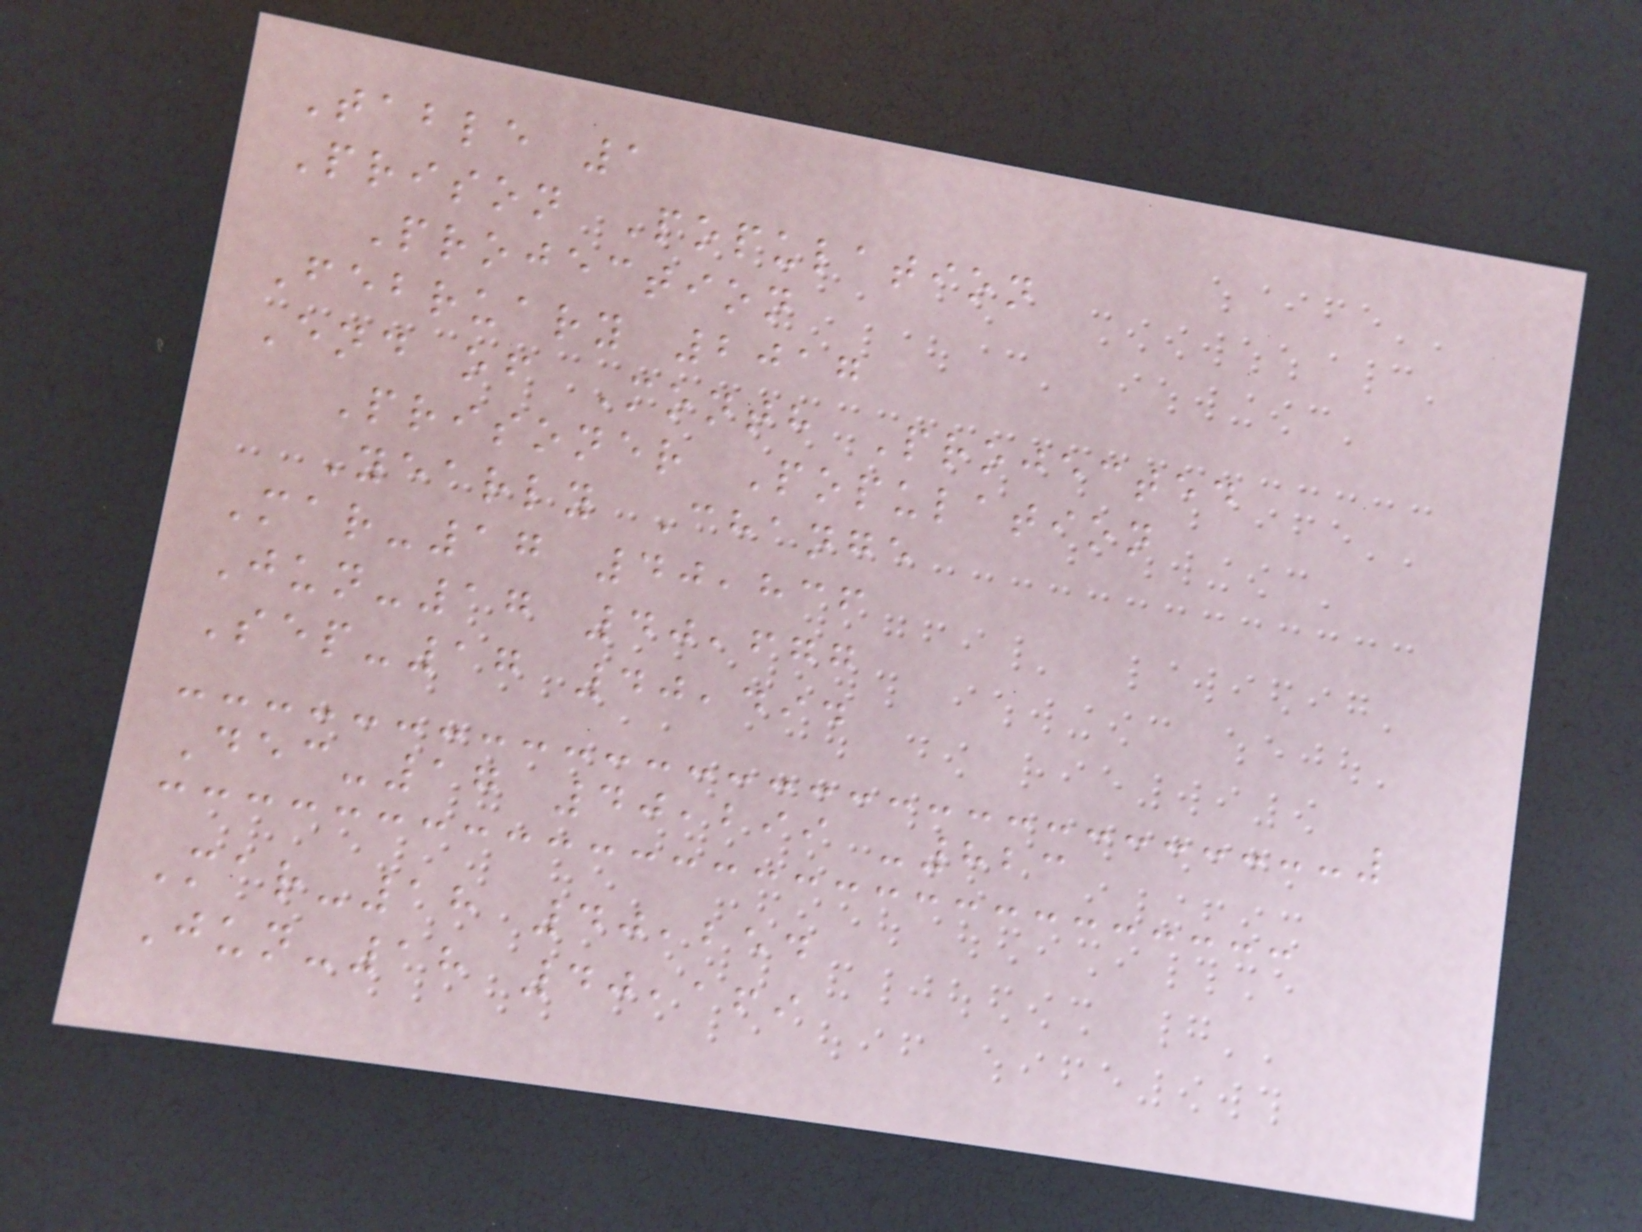Table 1
Prison Population
Projection
February 2017
End of Month Projected
Prisoner Population
Yearly Change
Mar-17 40,836
Jun-17 40,677
Sep-17 40,494
Dec-17 40,299 -823
Mar-18 40,254
Jun-18 40,169
